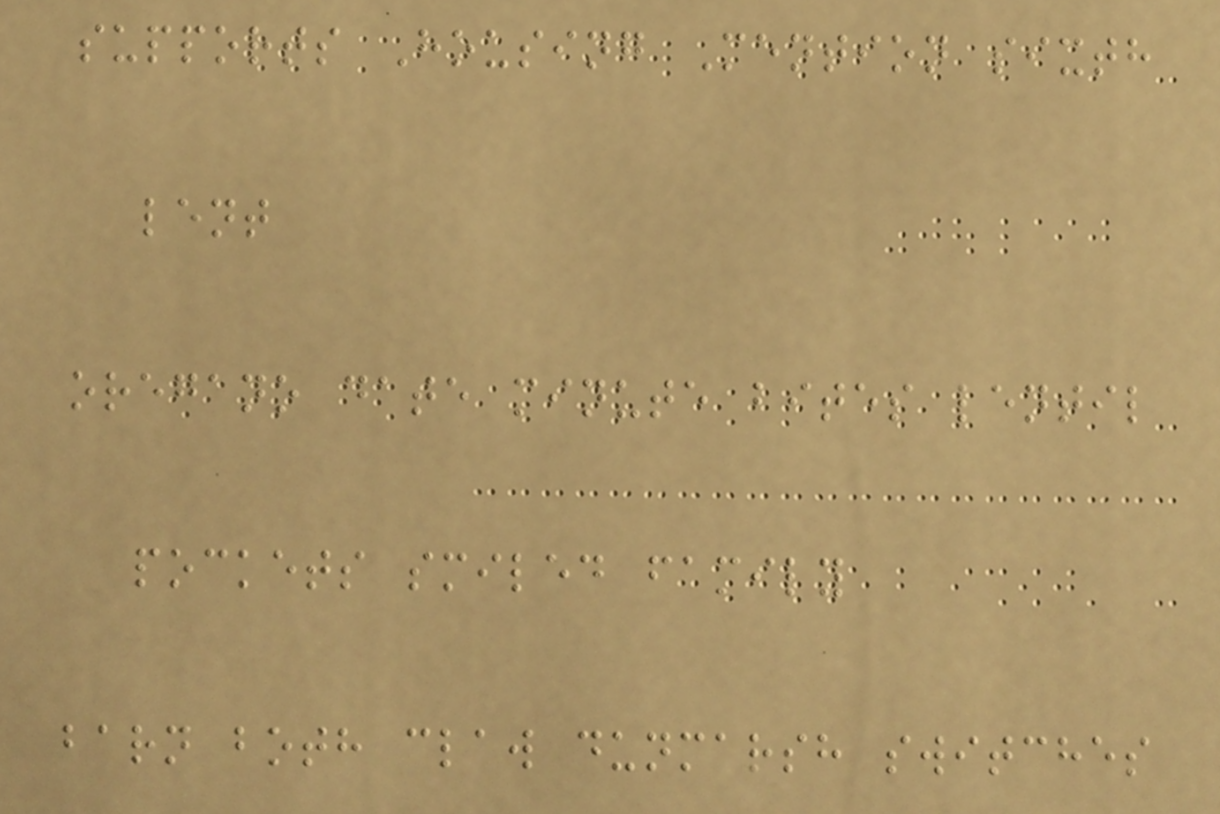supports Housing Mention sixth
lent
oregano date minute bites lentil
pockets smiled family
barn both claw dunmarsh switches
